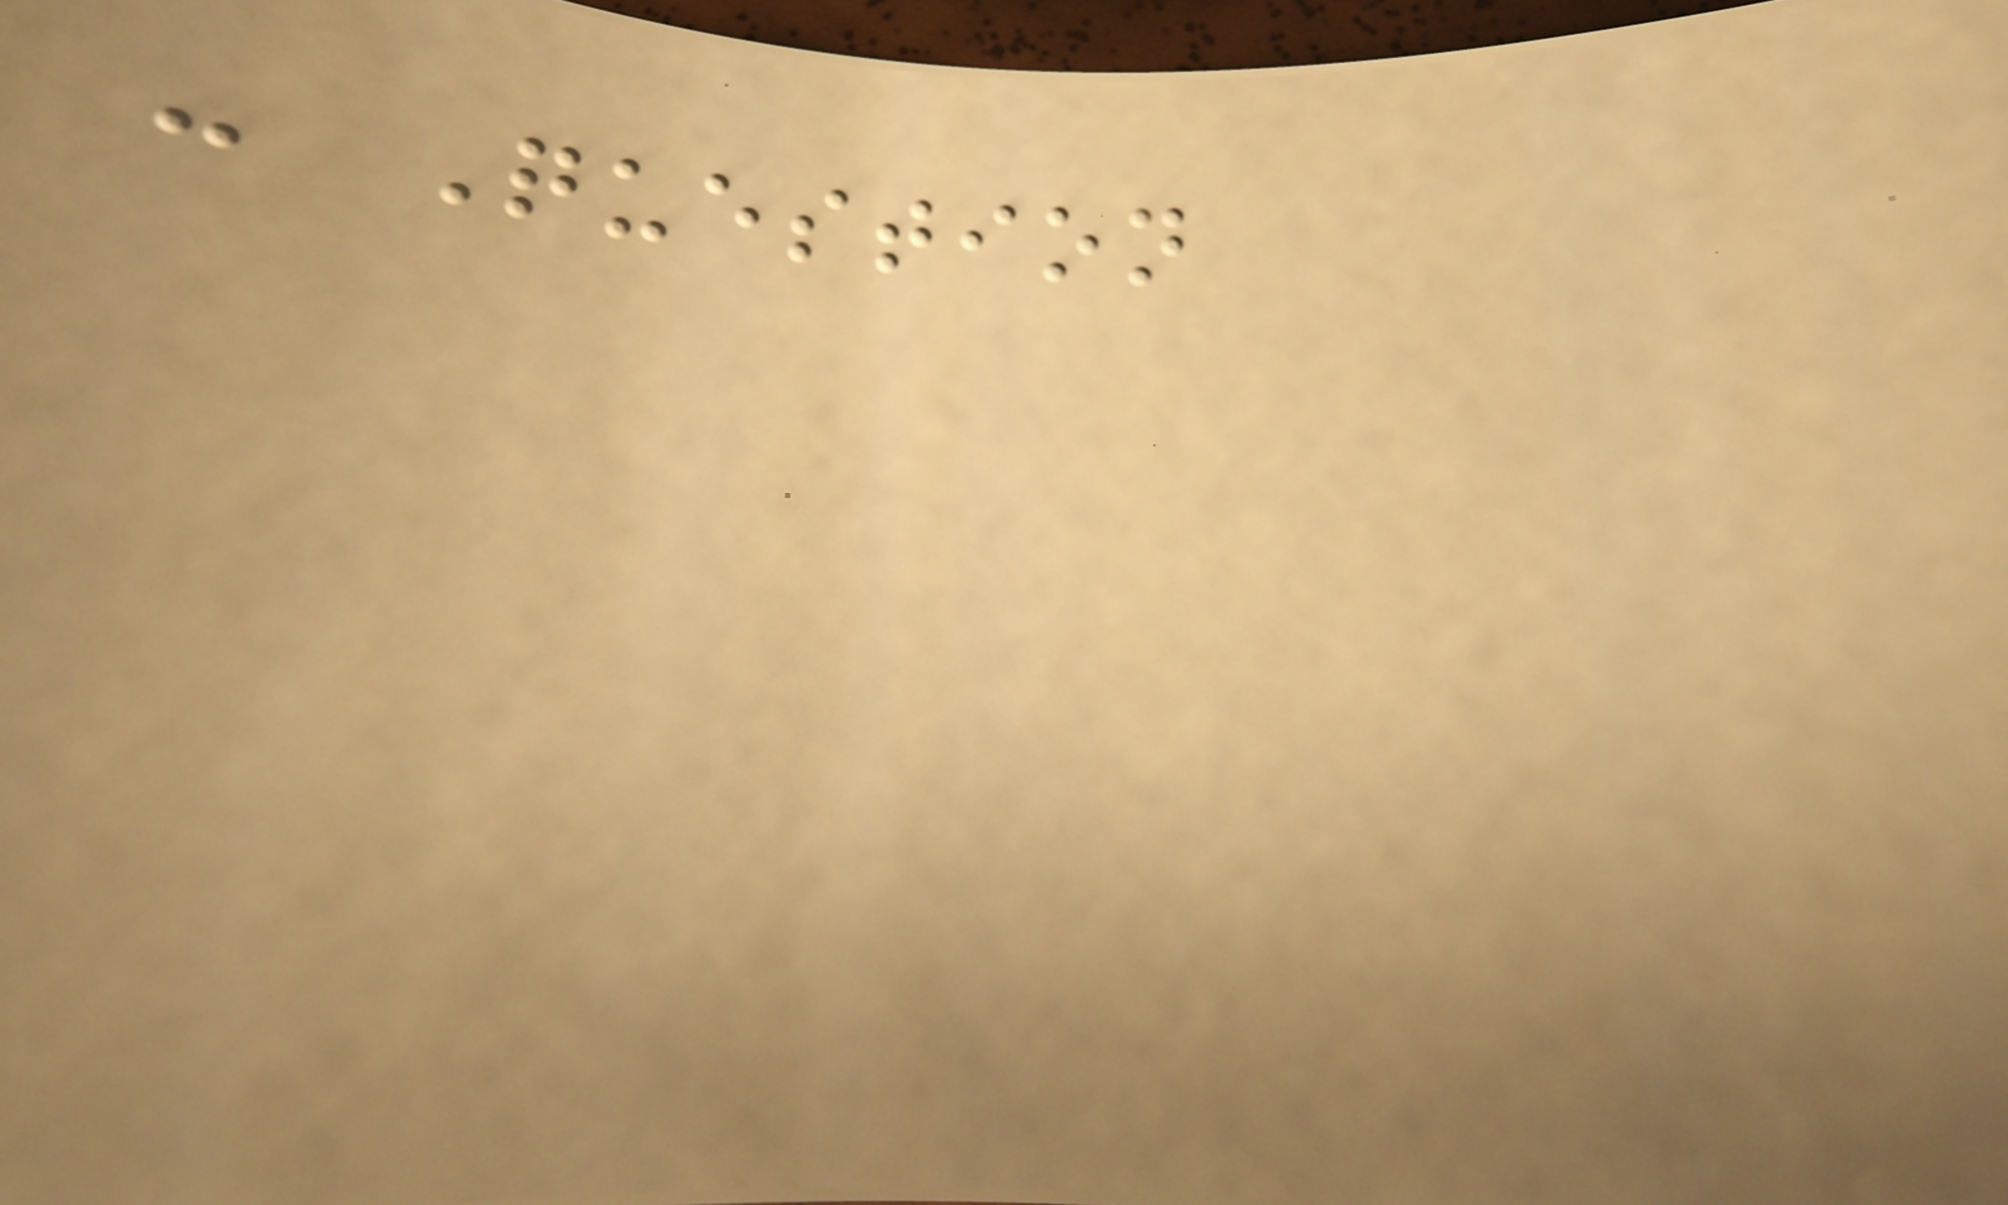- Question
